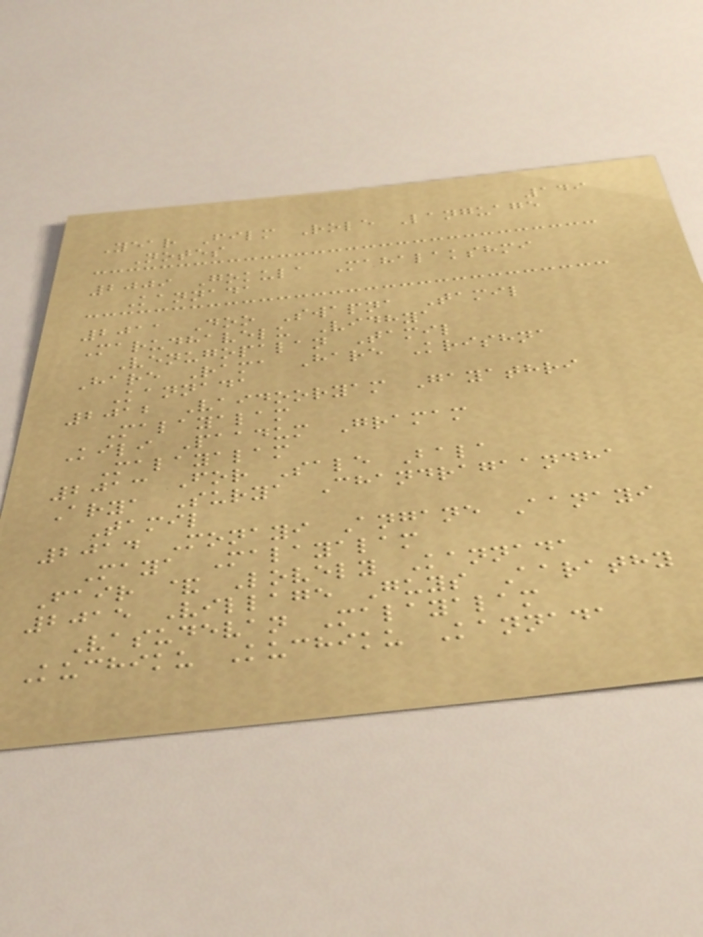149
Year Film Role Language
Notes
2009 Gokula Mahalakshmi
Kannada
2011 Doo Swapna Tamil
Marudhavelu Vidhya
Venugopalan Tamil
Hare Rama Hare Krishna
Kannada
2012 Vaidooryam Gayathri
Malayalam
Kili Paadum Gramam
Malayalam
2013 For Sale Bala
Arya Surya Chandragaandha
Tamil
2014 Monayi Angane Aanayi
Maya Malayalam
Fair & Lovely Kannada
2015 Village Guys Aarathy
Vasudevan Malayalam
Kuchiku Kuchiku Kannada
